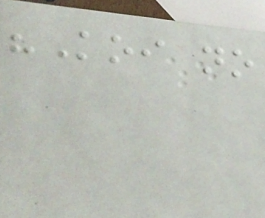"Koi no
